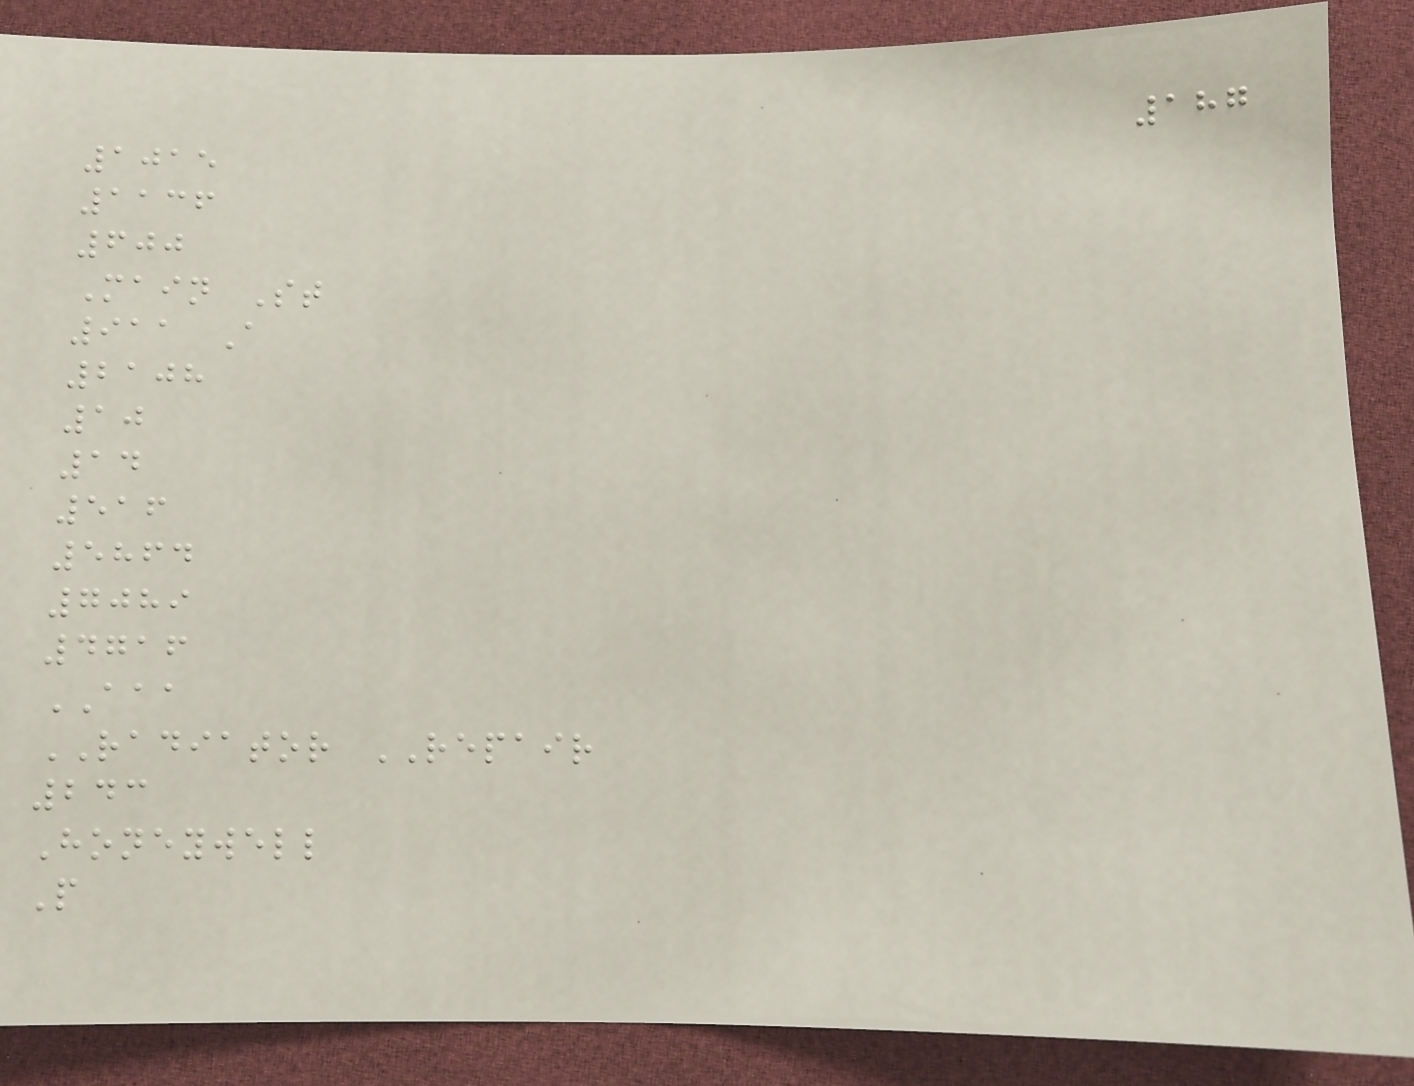187
1015
1136
600
Main St
911 A
2108
10
14
516
5864
7089
4716
AAA
RADIATOR REPAIR
243
Honeywell
P
